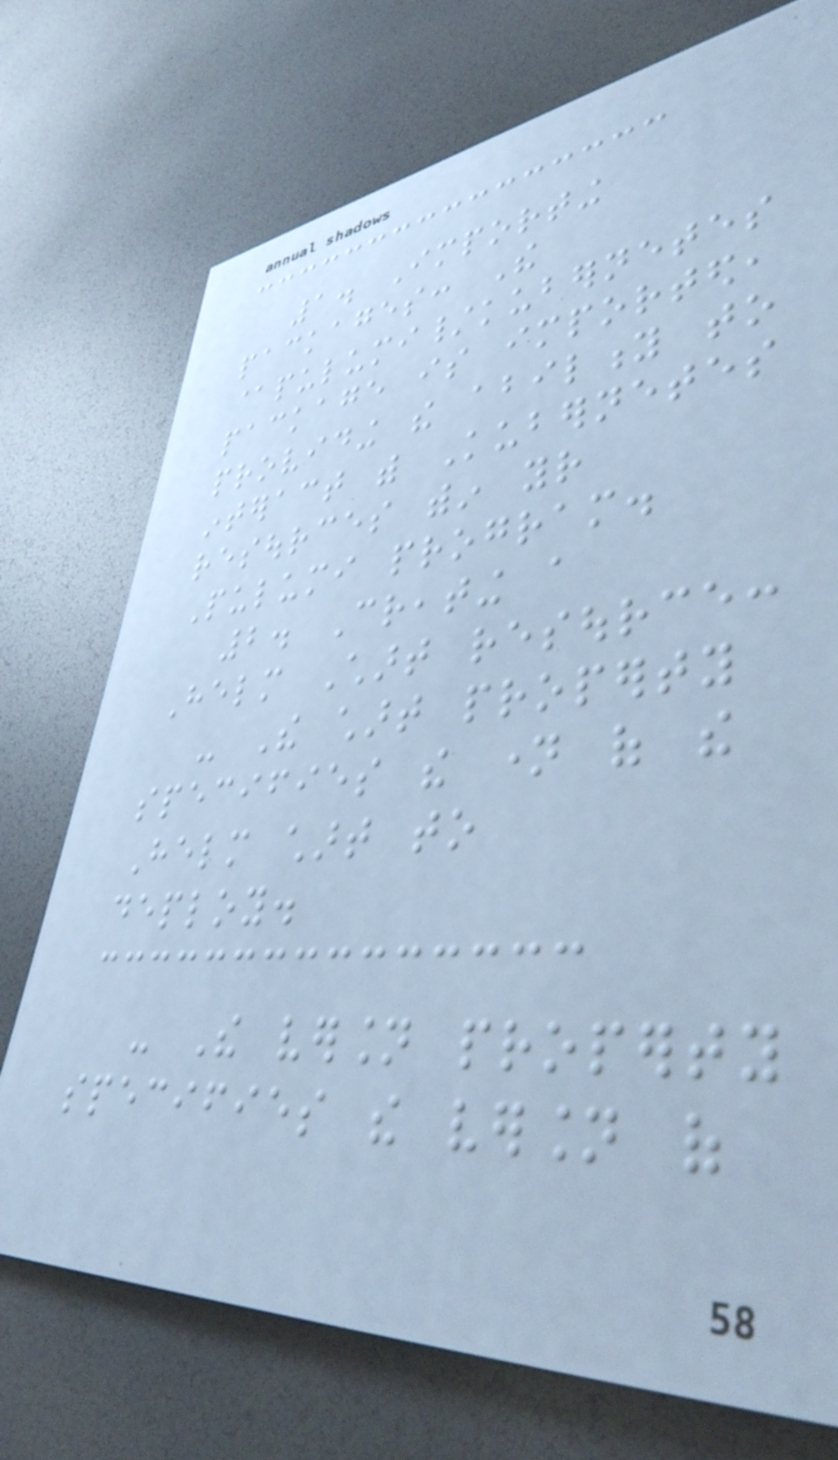1. Importing
packages: The
@pulumi/kubernetes
package is imported,
providing the ability to
interact with Kubernetes
resources within your
Pulumi program.
2. Creating a
Helm Chart resource:
- The chart property
specifies the name of the
Helm chart to
deploy.
- The version property
specifies the version of
